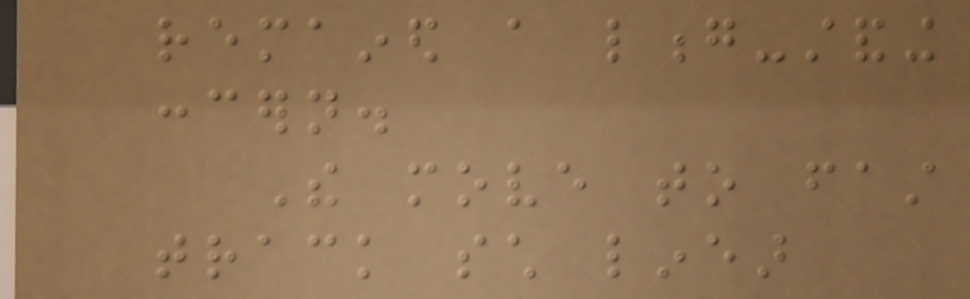remained a long-standing
concern.
The move to fast
track such linear
